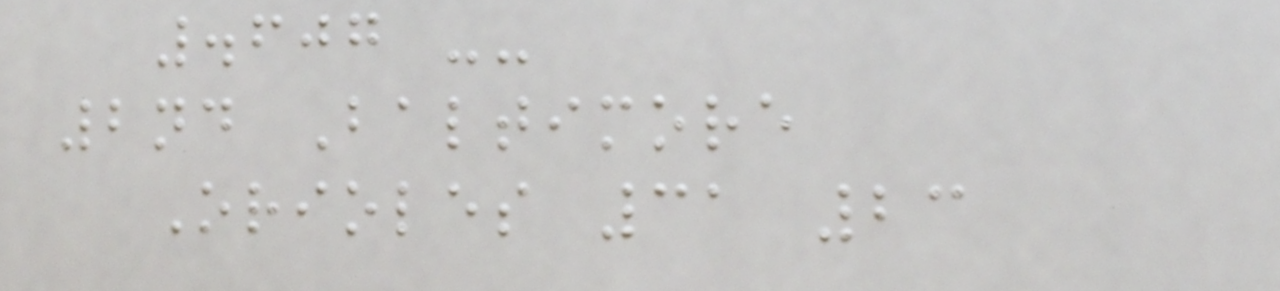.607 --
2nd Baltimore
Orioles 31 23
